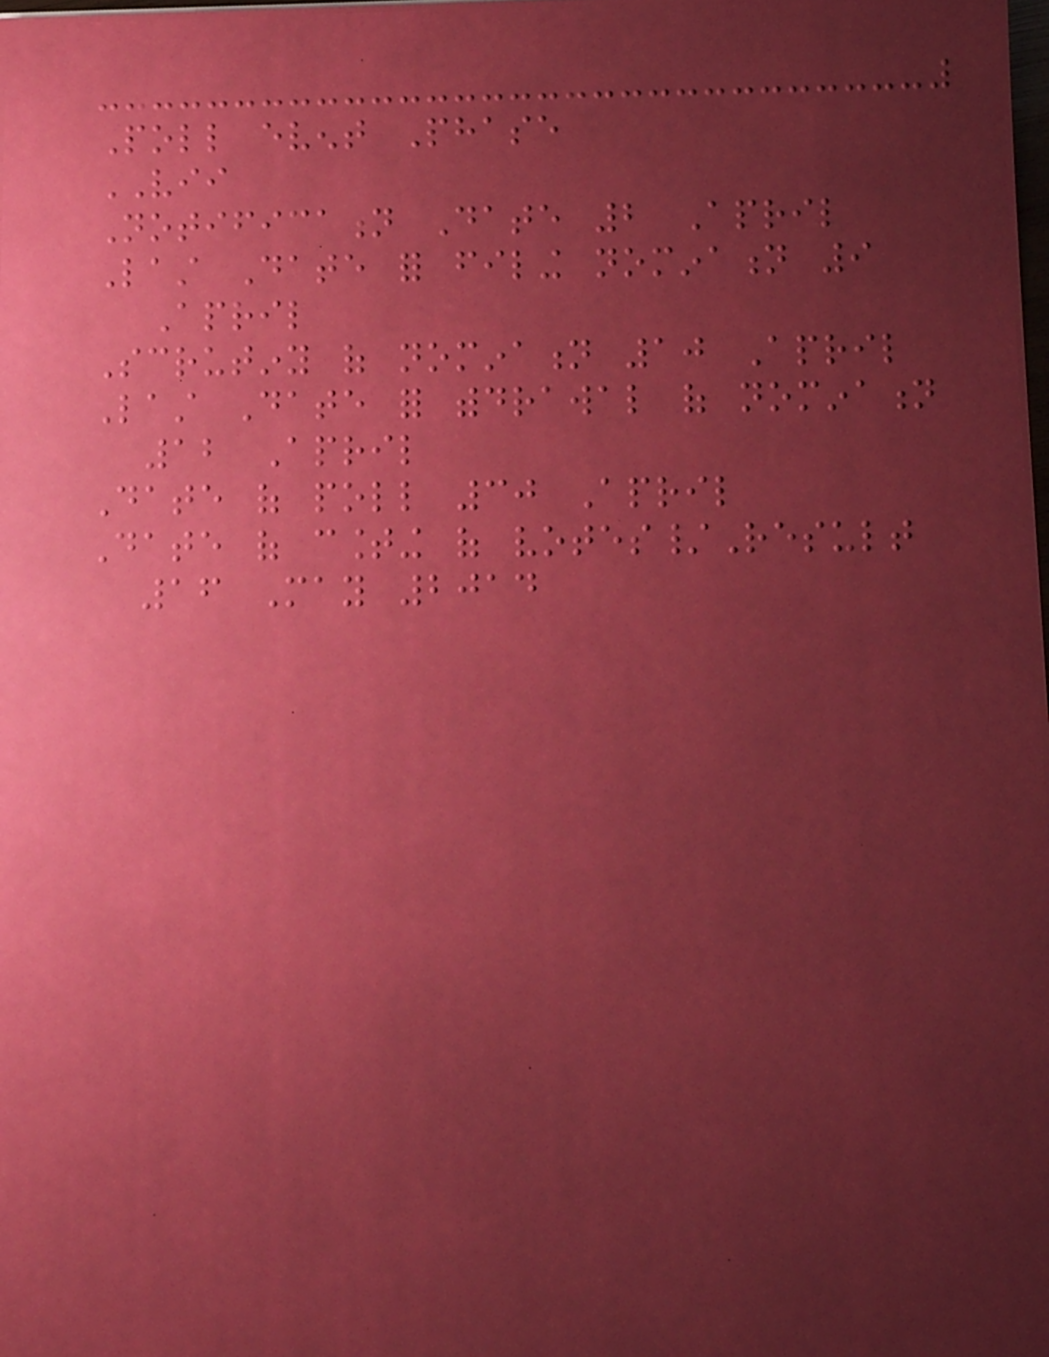Poll event Phase
VII
Notification Date 2 April
Last Date for filing nomination 9
April
Scrutiny of nomination 10 April
Last Date for withdrawal of nomination
12 April
Date of poll 30 April
Date of counting of votes/Result
16 May 2014
